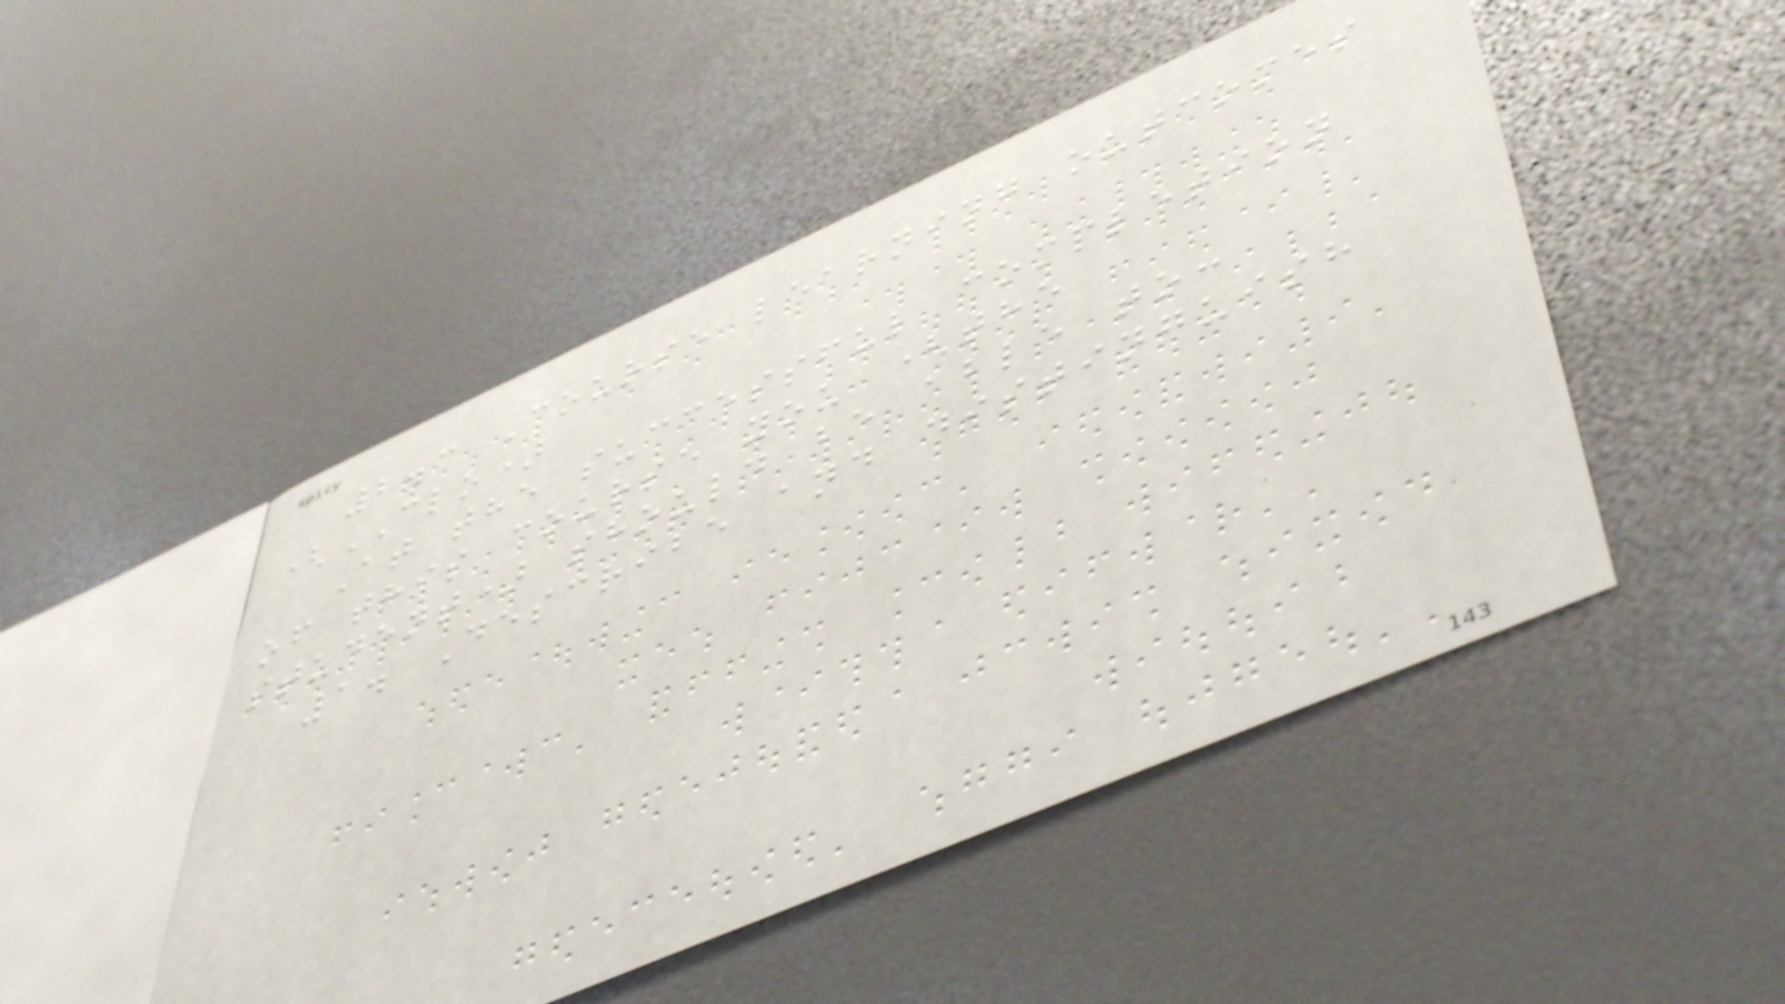2.3 Course learning outcomes
(CLO)
At the successful completion
of this course you (the
student) should be able to:
1. Describe and distinguish
